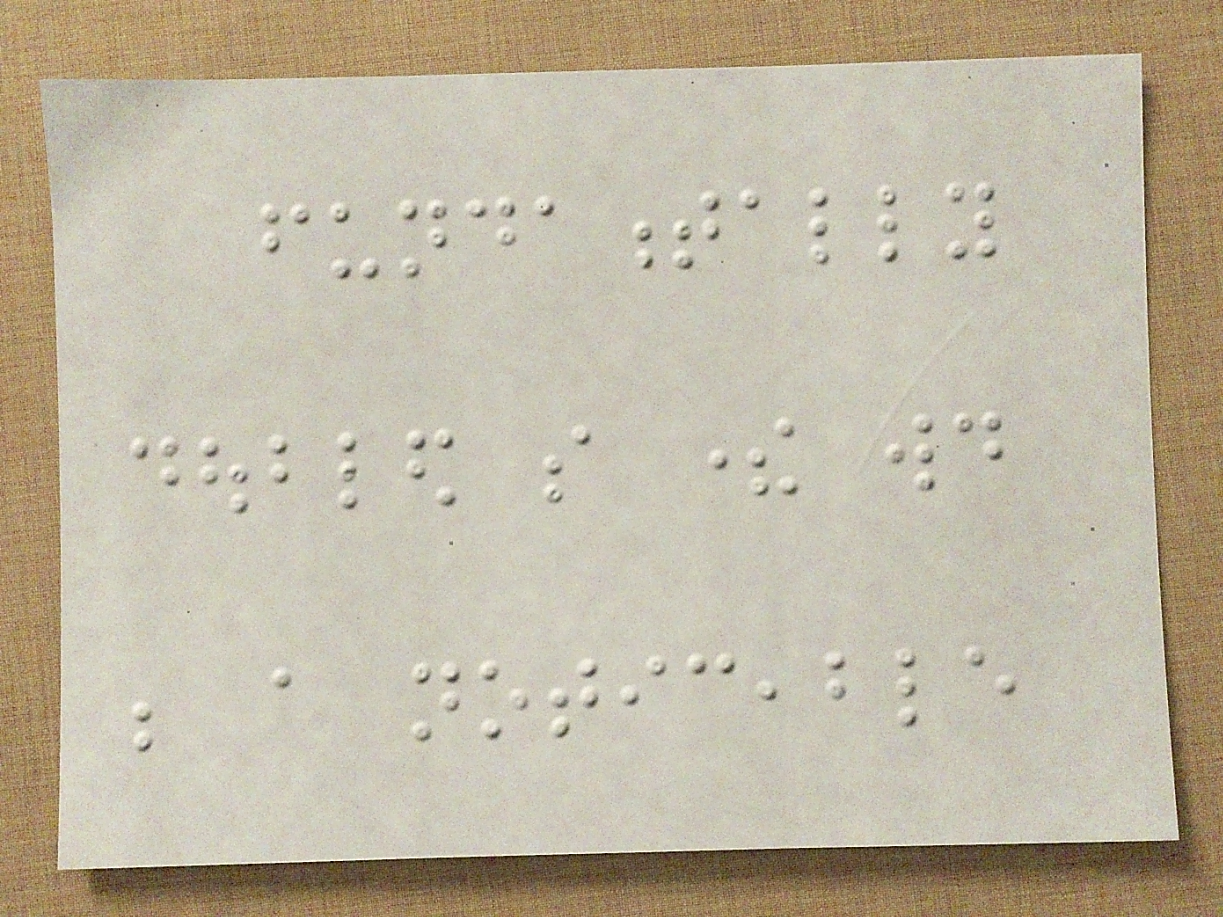fundamentally
doubled so there would
be a noticeable
